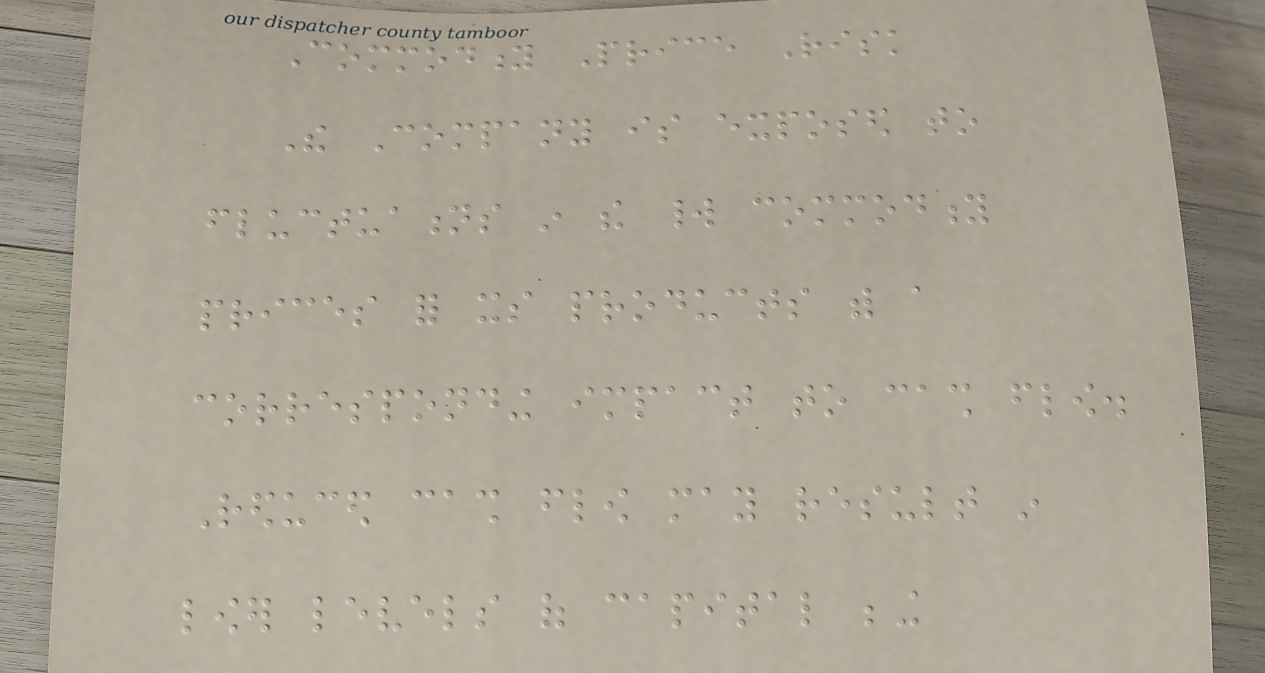Commodity Price Risk
The Company is exposed to
fluctuations in the world commodity
prices for its products with a
corresponding impact to cash flow.
Reduced cash flow may result in
lower levels of capital being
